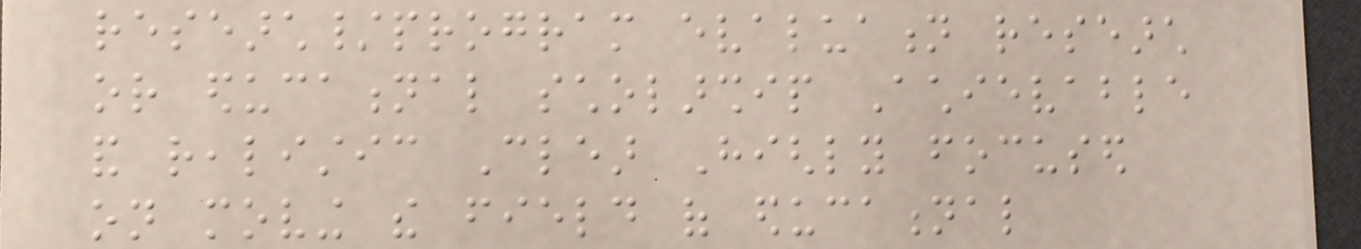research/program evaluation research
or educational scholarship Achievable
and realistic Clear Highly focused
on moving the field of educational
